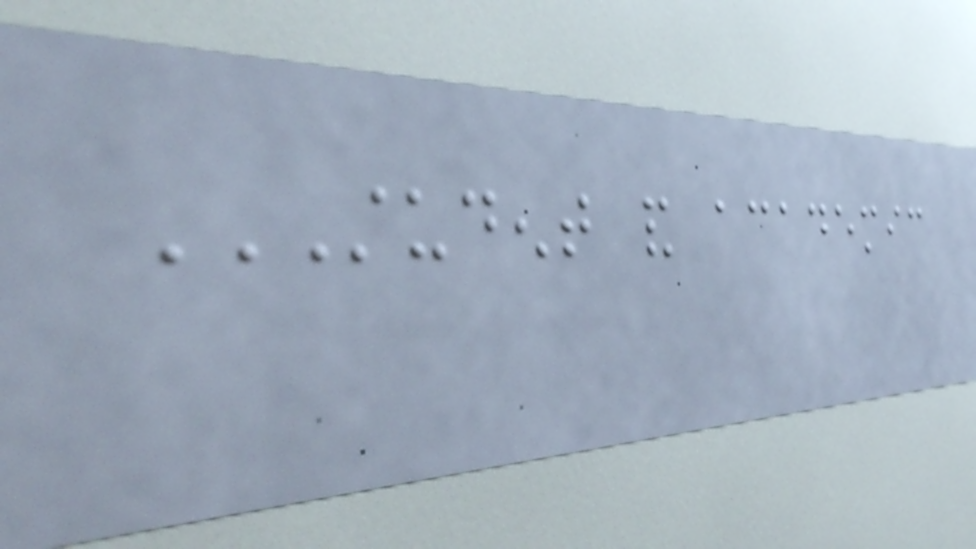STUDENT AND ACADEMIC
